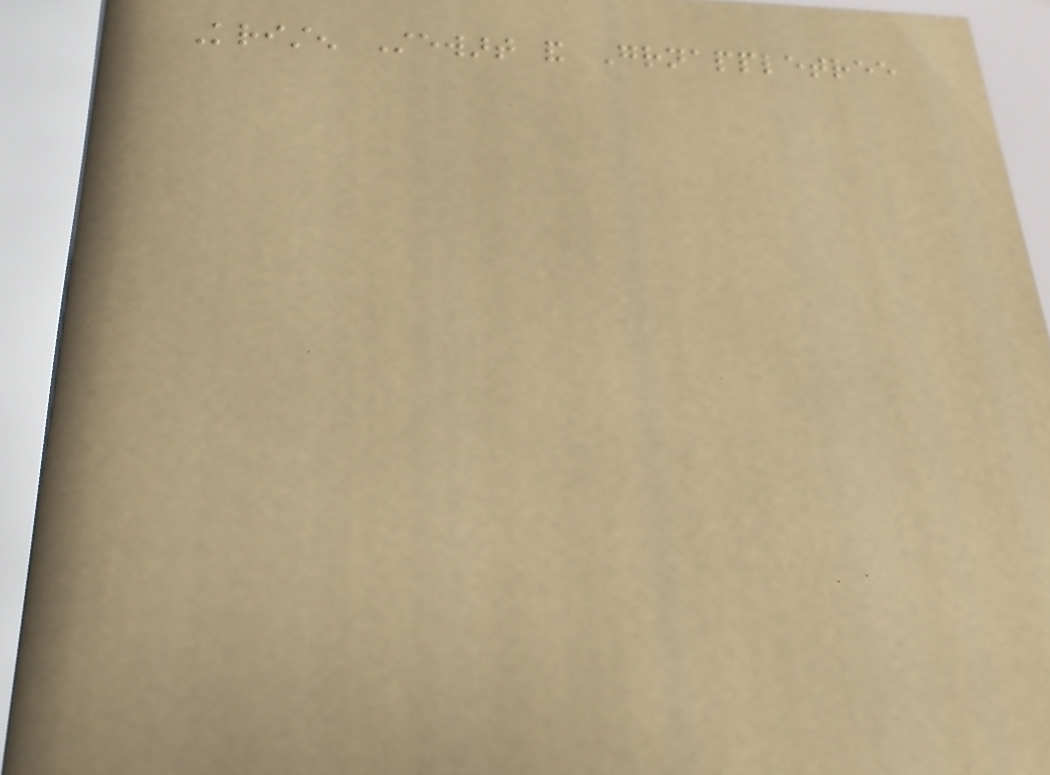Kristen Stewart and Grnappletree
